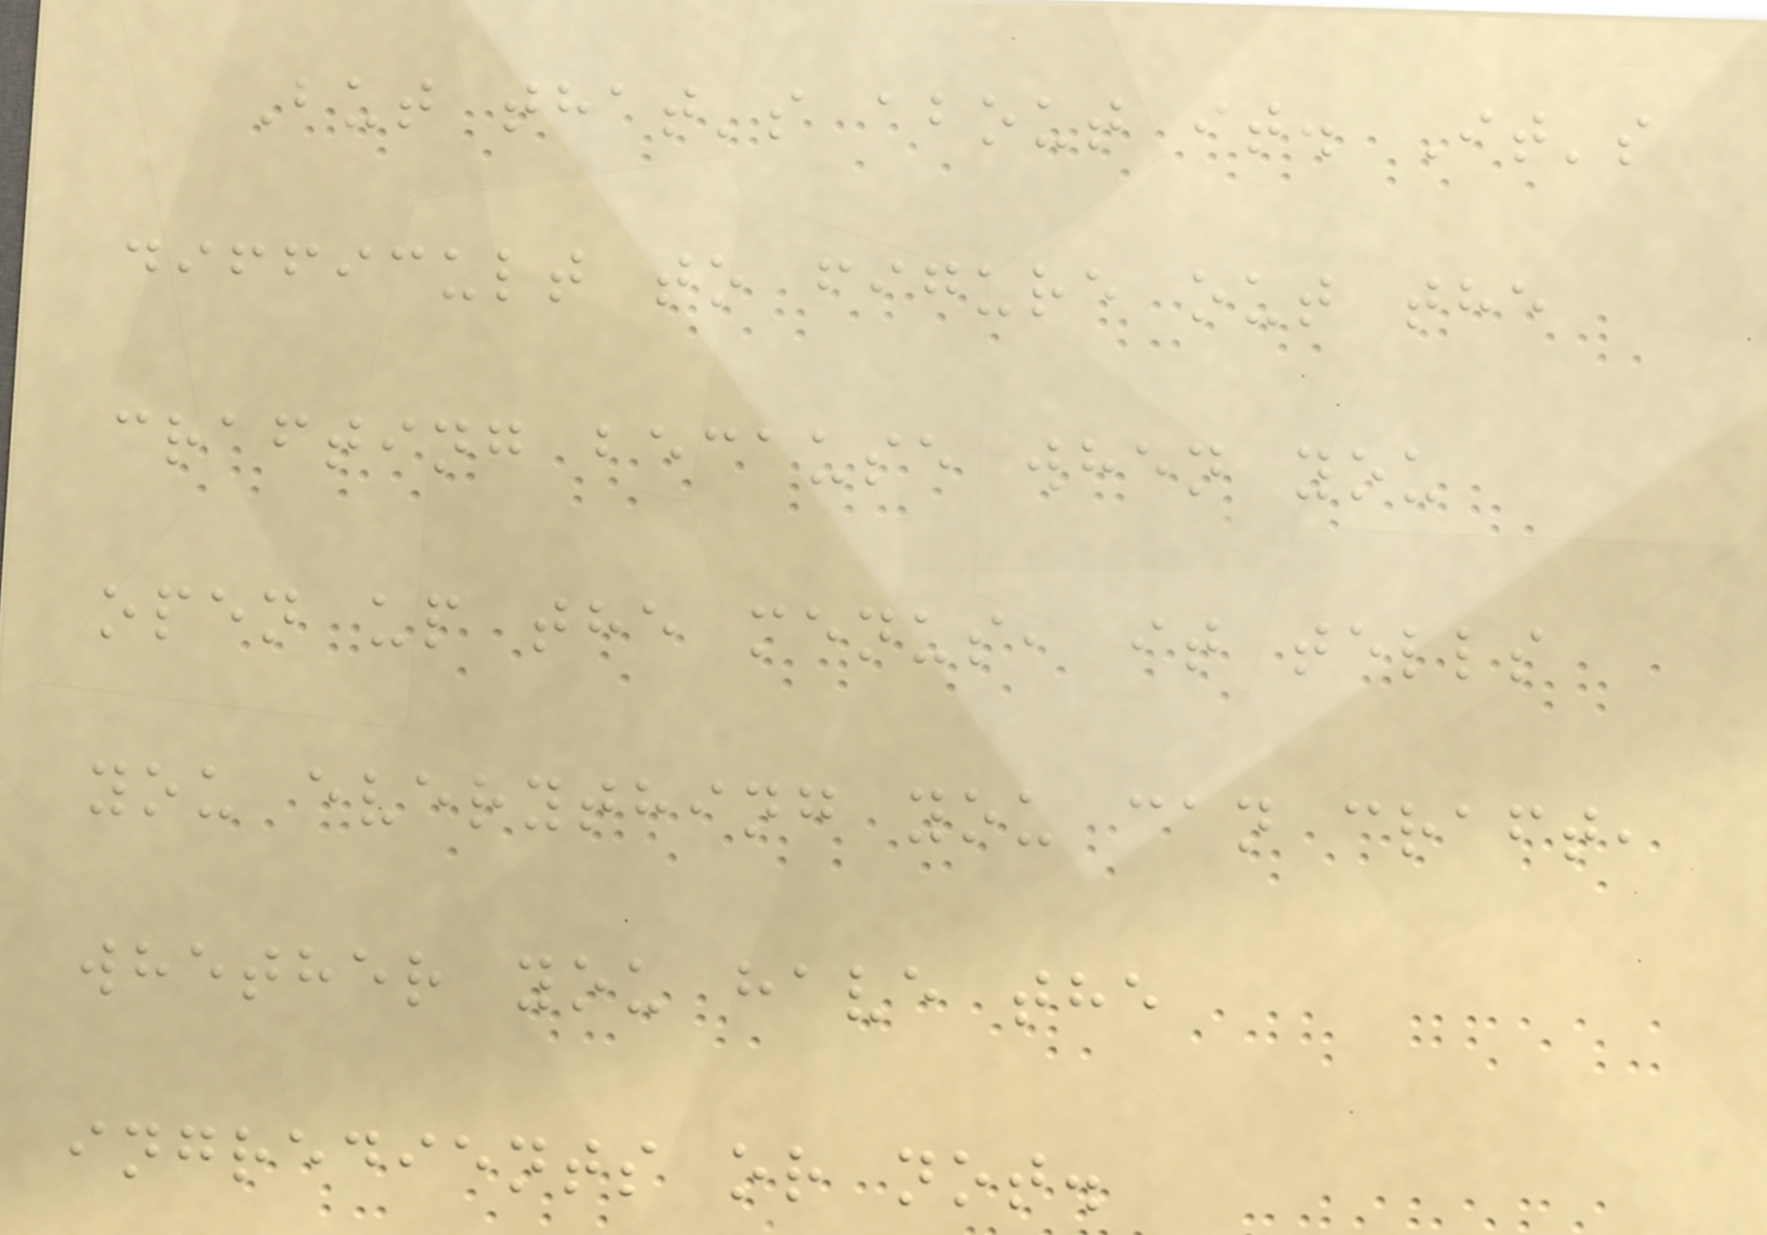But that's about it. It's
difficult to figure out the
crafting because when you
open up the menus, it tells
you everything you can craft,
whether you have the
ingredients or not.
